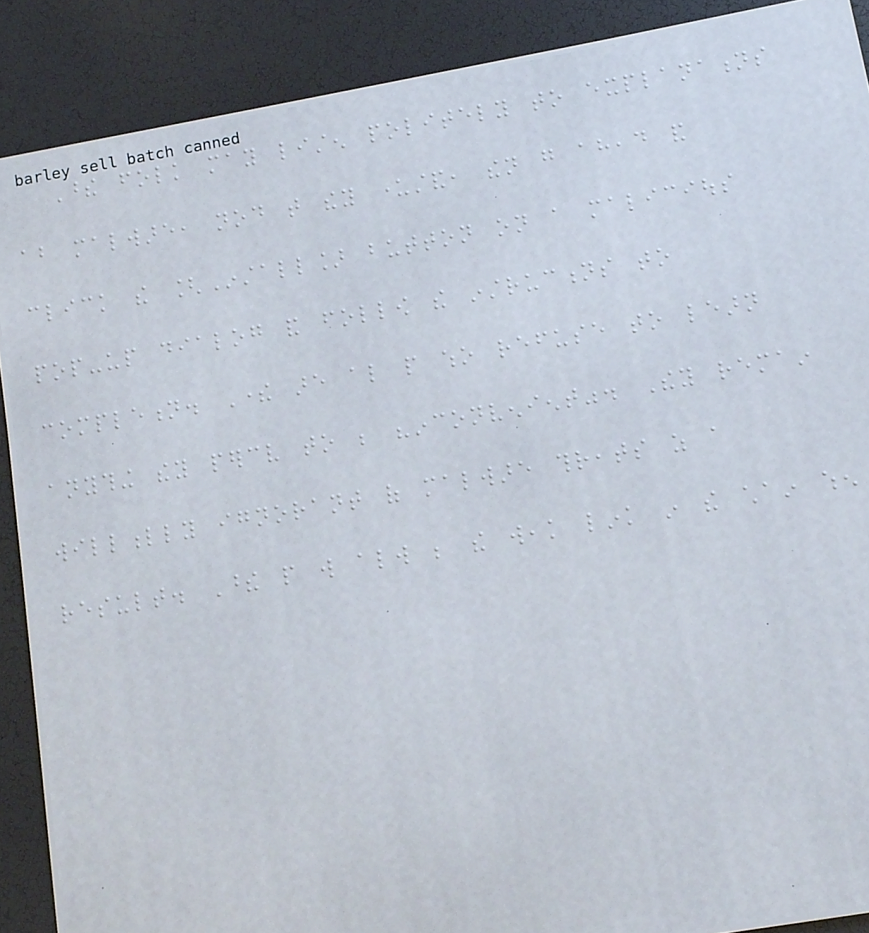These folk may listen politely to explanations
about malware, nod that they understand, then go ahead and
click the [Install] button on a malicious
pop-up dialog and follow the instructions to
completion. There are also people who refuse to learn
anything they perceive to be "inconvenient". They remain
willfully ignorant of malware threats as a
result. These people will always be the weak link in the chain when
